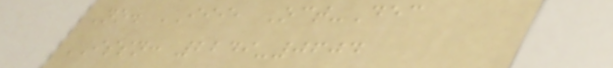No. III, Oct-Dec
ISSN: 2249-0604
